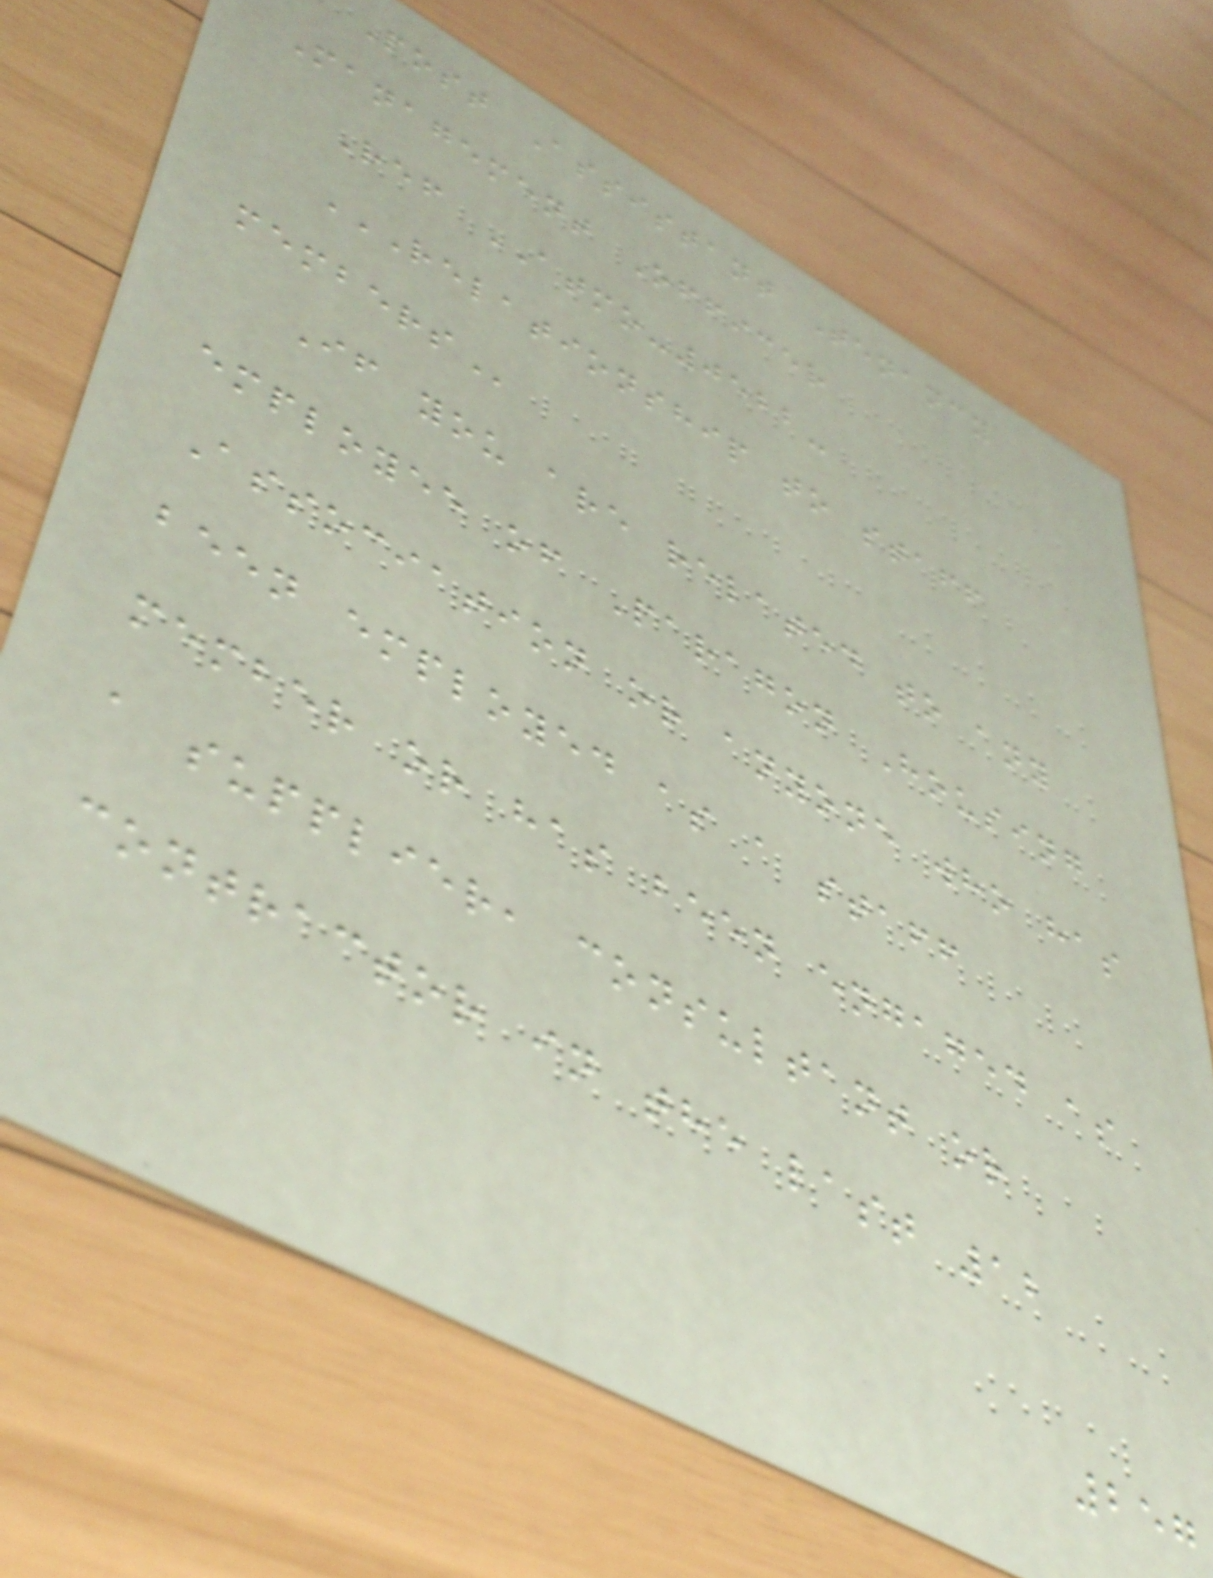Post Assistant Tenancy
Management Officer
Ref ATMO-0522-
RELATIONSHIP TO STAFF
MEMBERS
If you are related to any
employee of Paragon Housing
Association or anyone who has
been employed as a staff
member or has been engaged as
a supplier, consultant or
contractor in the last 12
257
